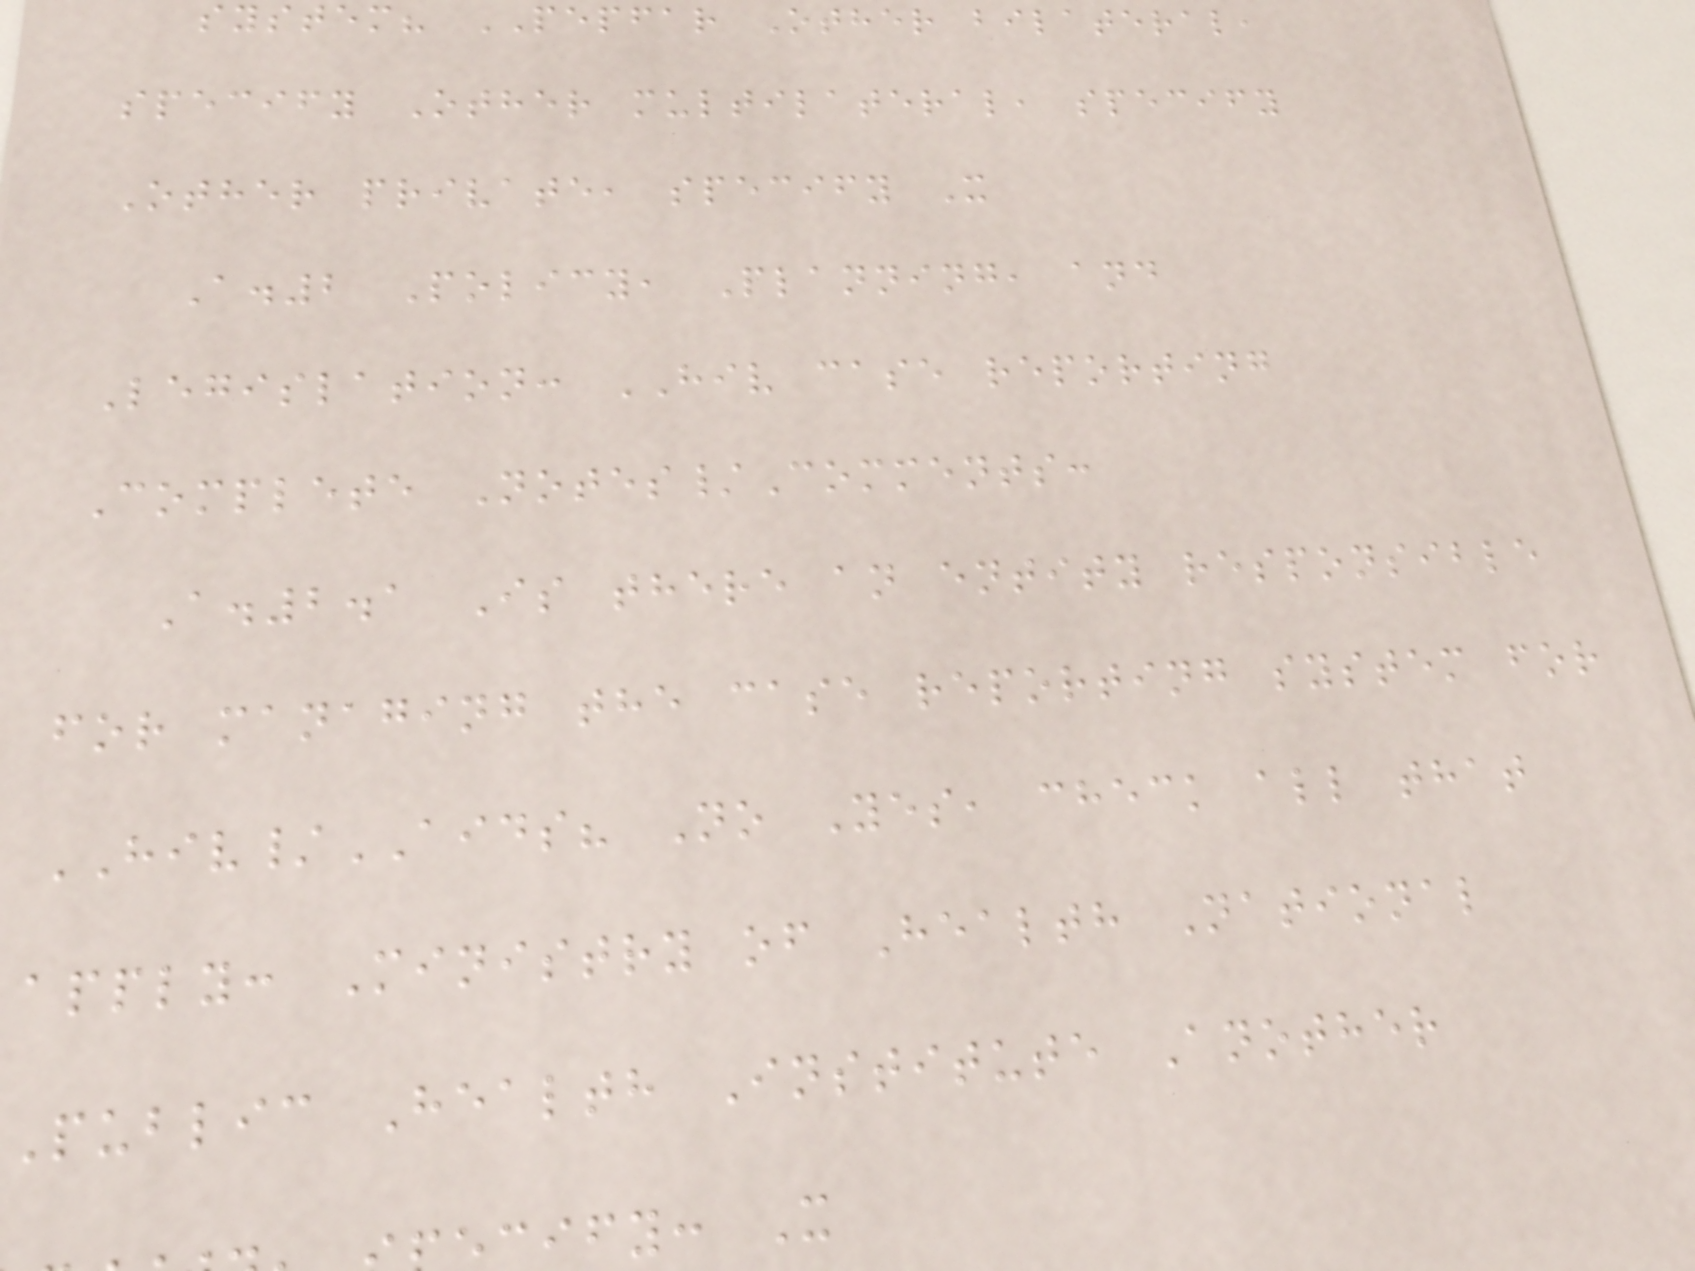system? PEPFAR Other bilateral,
specify Other multilateral, specify
Other private, specify X
A.2 Policy, Planning, and
Legislation: HIV case reporting
Complete Notes/Comments:
A.2.1 Is there an entity responsible
for managing the case reporting system for
HIV/AIDS? No Yes, check all that
apply: Ministry of Health National
Public Health Institute Another
ify: X
